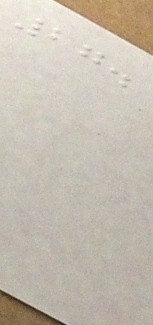27.
